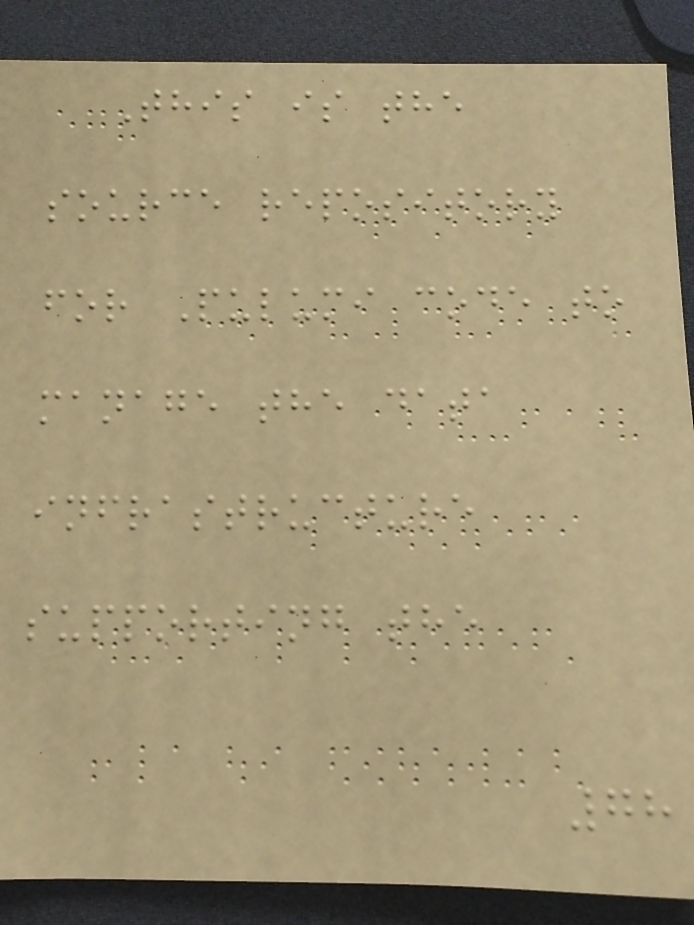This is the
source repository
for Pulumi code to
manage the data
infrastructure
supporting the
78
